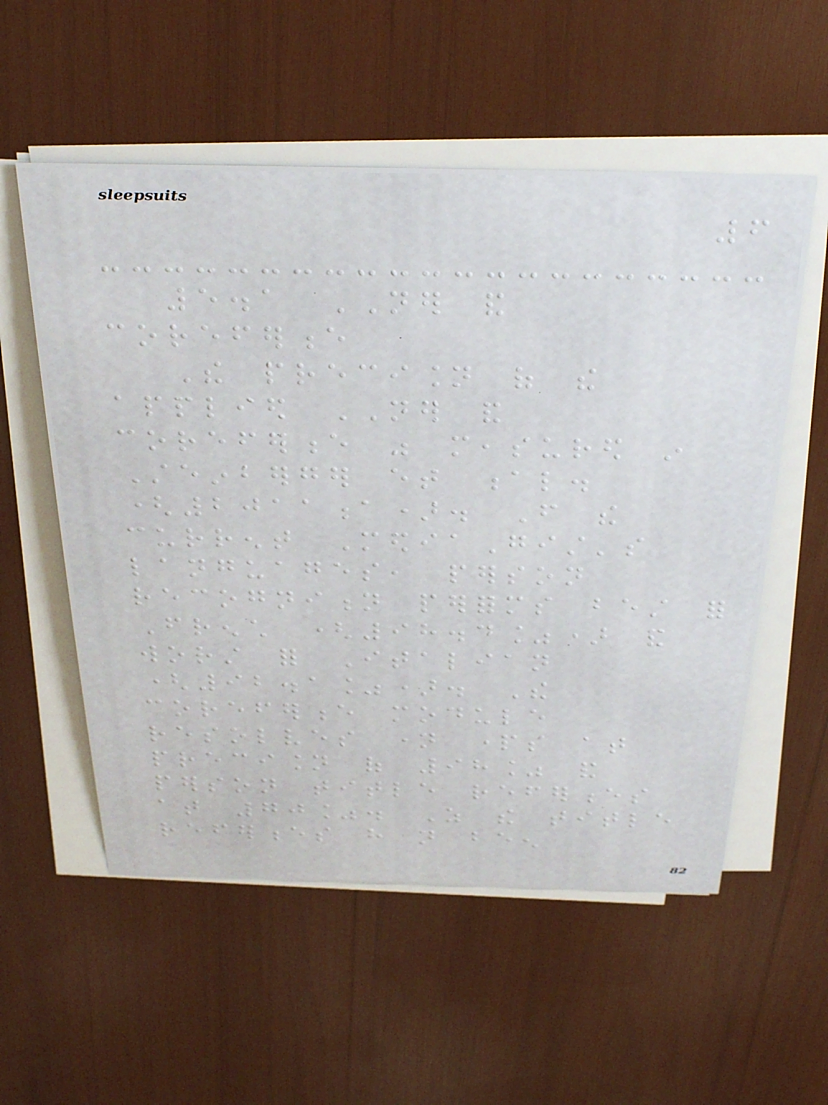6
5.1 NER and
coreference
The precision of the
applied NER and
coreference was measured in
Steinberger et al.
(2011a). From the
current MediaGist's
languages, person
recognition performs best for
French (98.4%) and
worst for Italian
(92.1%). The
coreference module
resolves name parts at
precision of 98% and
person title references
at 70%. As the title
references have not been
